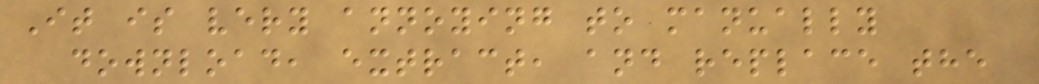It is very annoying to manually
download, extract, and replace the
